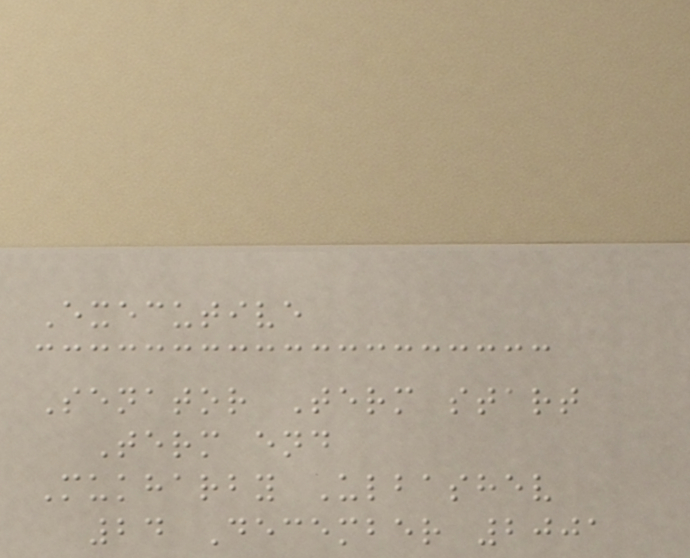Executive
Senator Term start
Term end
Mukharby Ulbashev
24 December 2001
